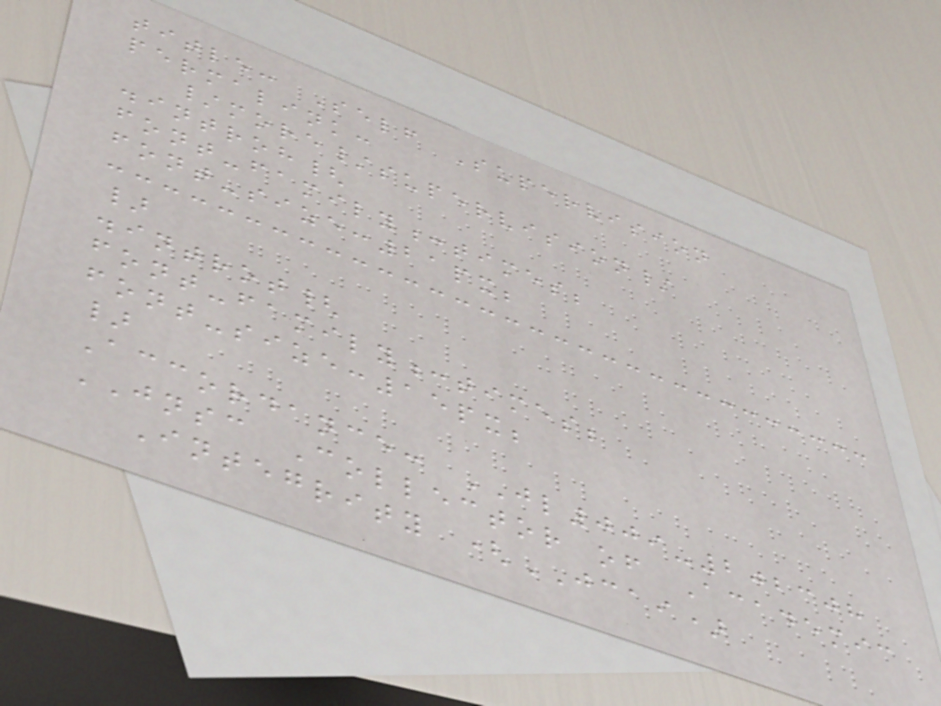title: Self Supervision
permalink:
/more/supervision/
.introh{
font-family:times;
font-size:21px;
}
.introt{
font-family:times;
font-size:15px;
}
Accordance: JL009-202308
JNSC Collector of Academic
Integrity (JCAI)
